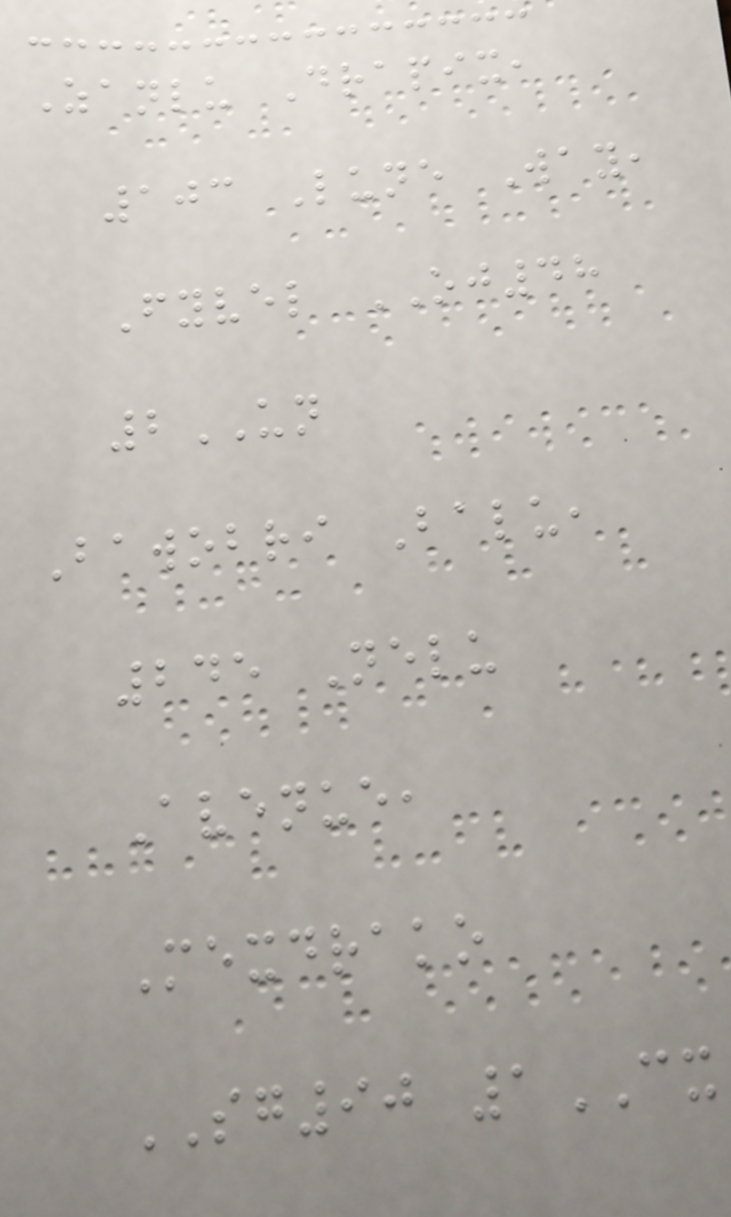Zanlu Drapix,
103 Lune Way,
Fyvel OJ48
2UN
Bawobri Balu,
245 Nelu
Avenue,
Mexdrako
SG90 1CX
